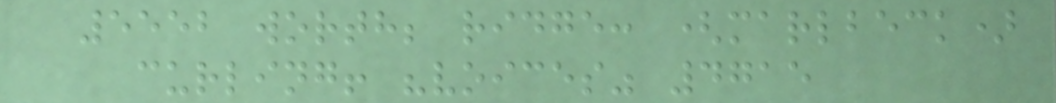5552 worth; ridge: (marlbeck)
curling! "voices" 4715
